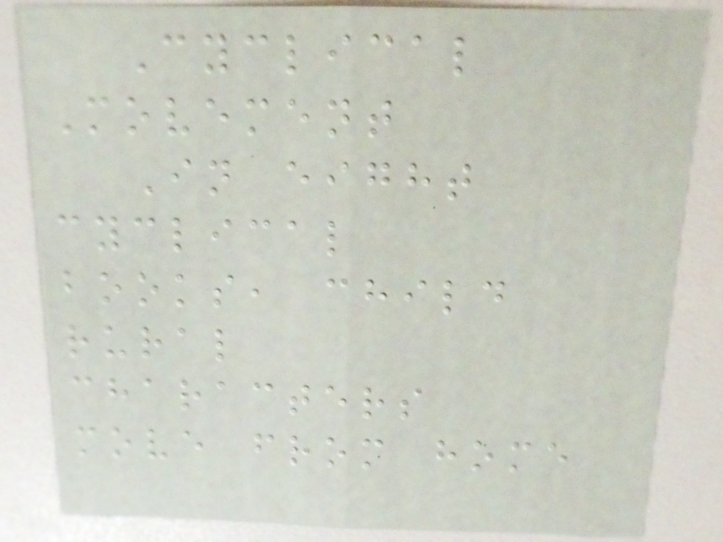Cyclical
Movement
In eight
cyclical
books, child
rural
characters
move from home
